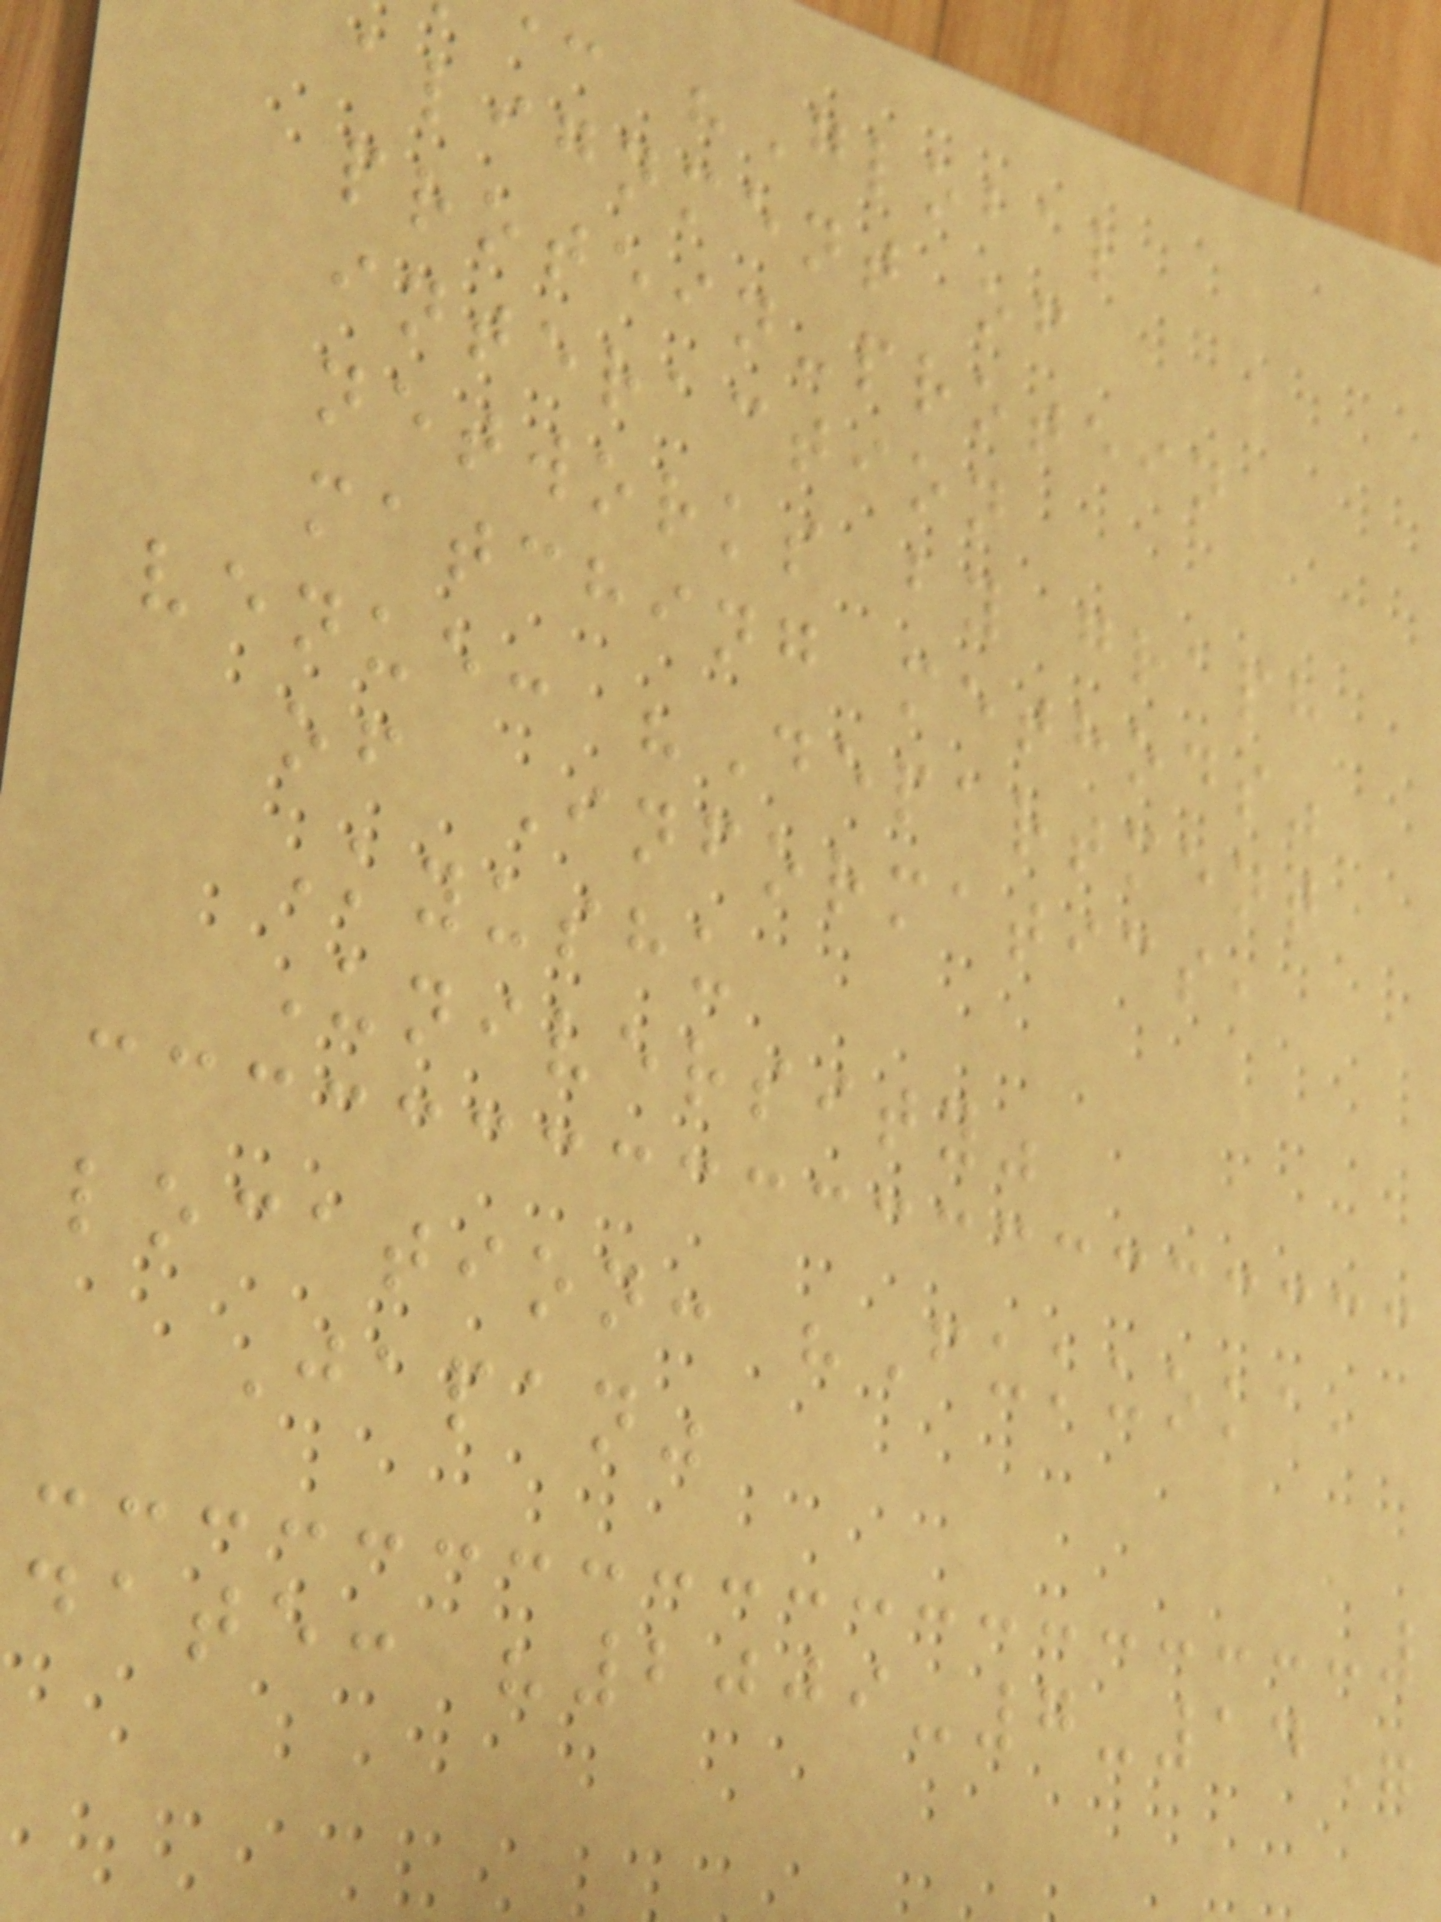: "Global
alignment of
protein-protein
interaction
networks by graph
matching methods"
venue: "Department
of Informatics,
Kyushu
University"
location: "Fukuoka,
Japan"
date: "2009-7-14"
